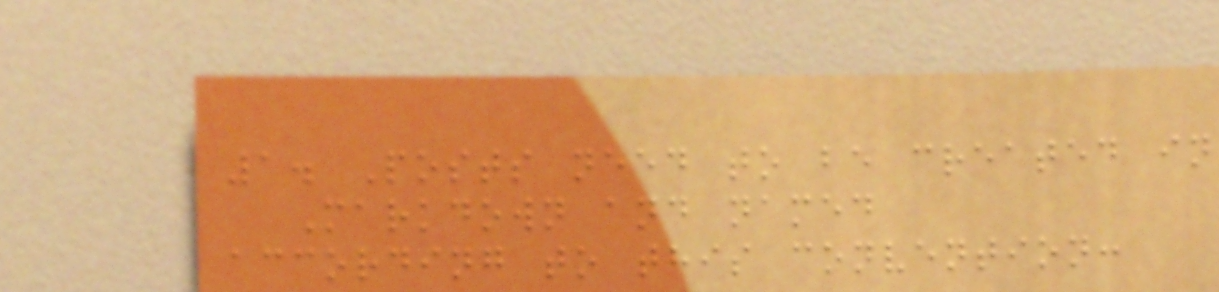1. Posts need to be created in
Markdown and named
according to this convention:
